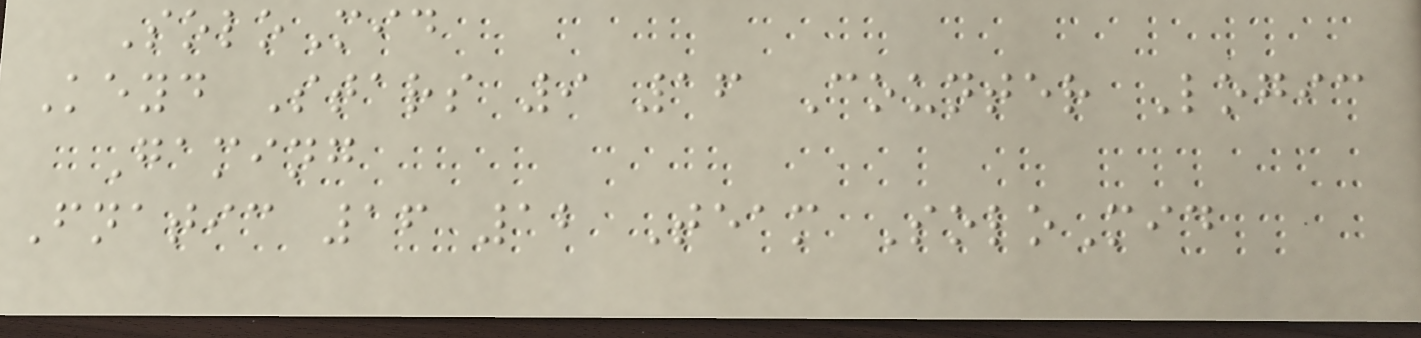SoloMid
Keyd Stars 9 16 Counter Logic
Gaming
Fnatic 16 12 Team SoloMid
